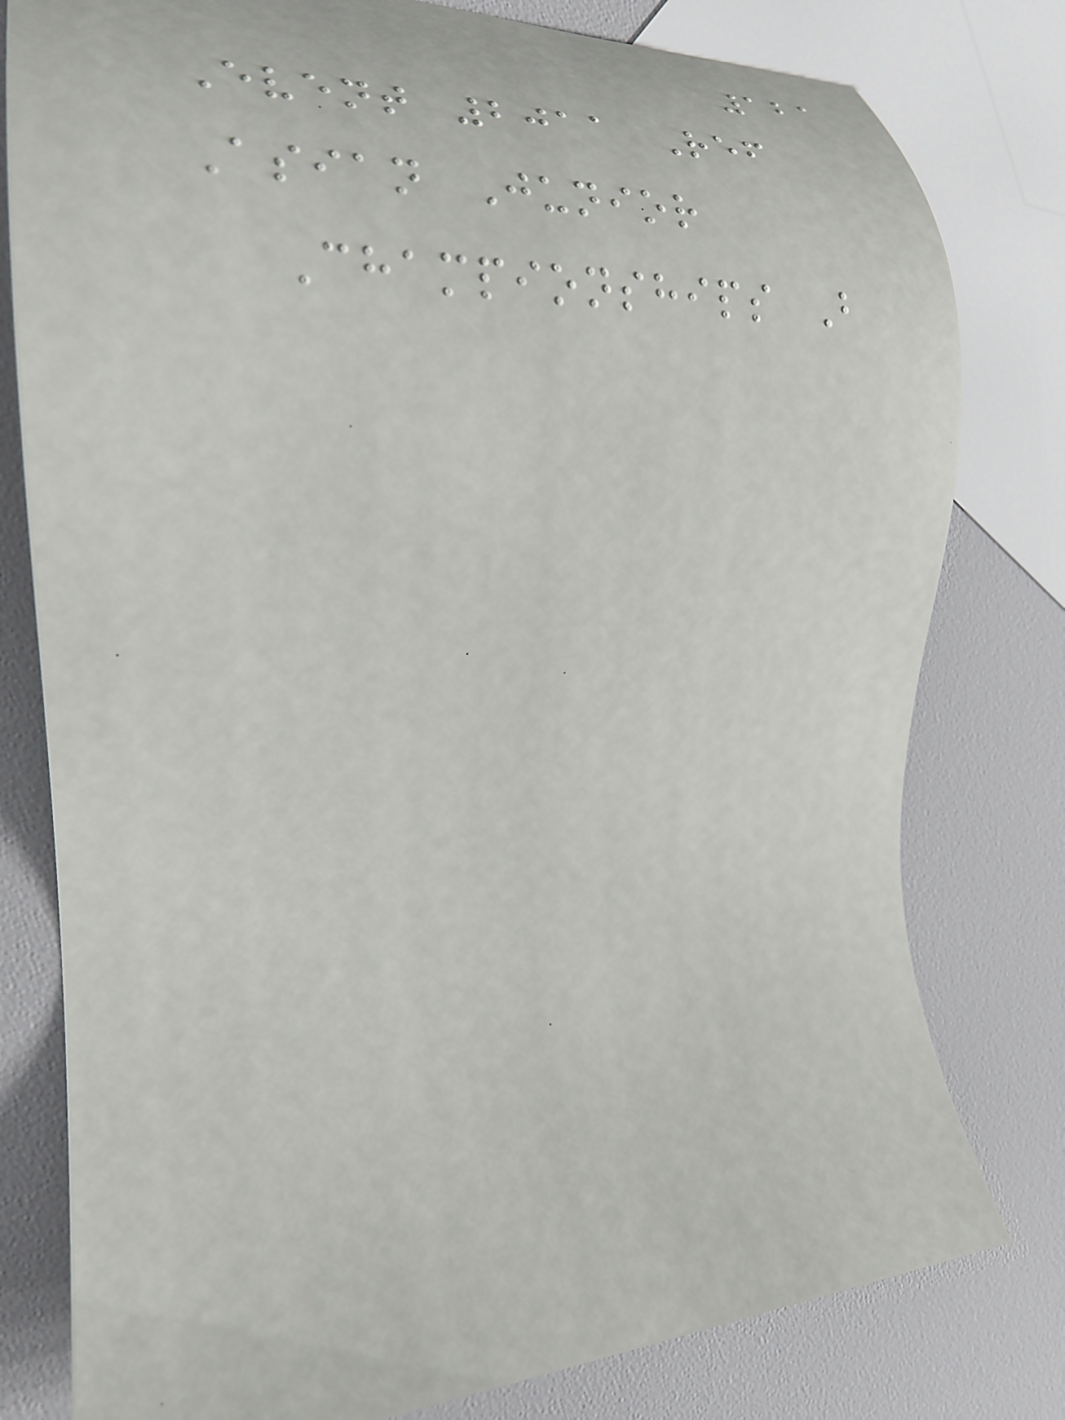121
Event 2011 Ref
Asian Junior
Championships B
